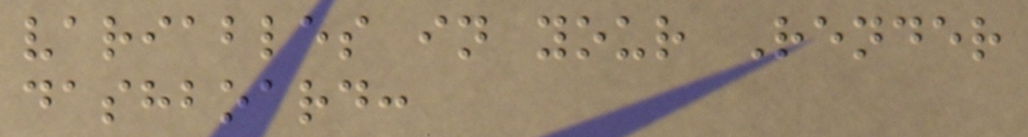variables in your Render
dashboard:
